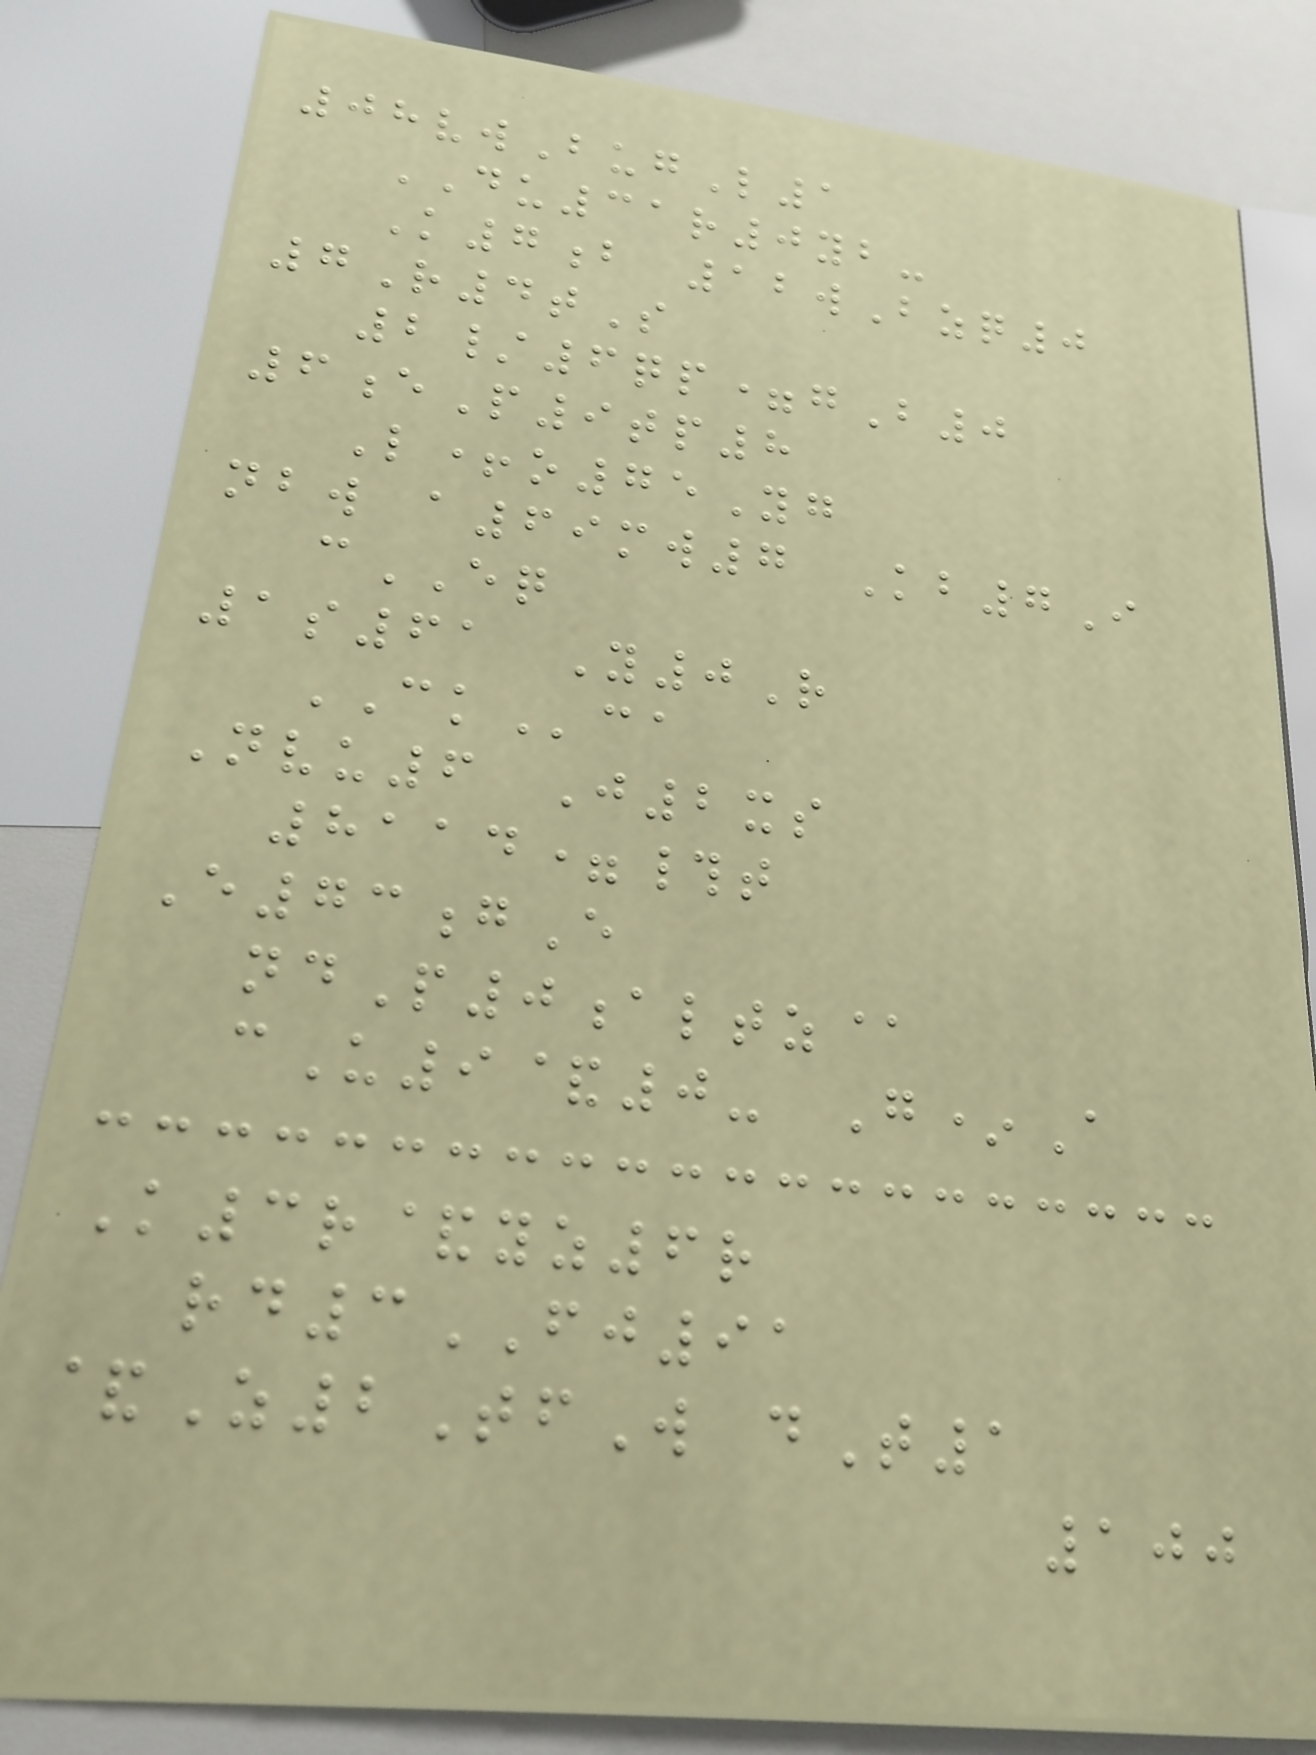08vwBugL1
DU31r0yb-
K7b 12wBzq0
7R4tS
2/6qp=gB0
6eP9tp8
L+o75Yg
nbw a69mw7 Kb7I
cEQ
1s61 Y0R
CKca
Nvu6 J2xs
8114=#t
E73gE
ndP0altz@
cU9&0- G*A
K3r&yz6r
rd3FJ91
&Z2TfW dT1
100
